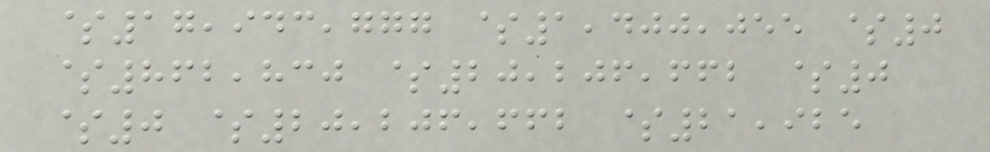$17,943,777 $1,400,055 $0
$862,830 $20,206,662 $0
$0 $20,206,662 $21,925
